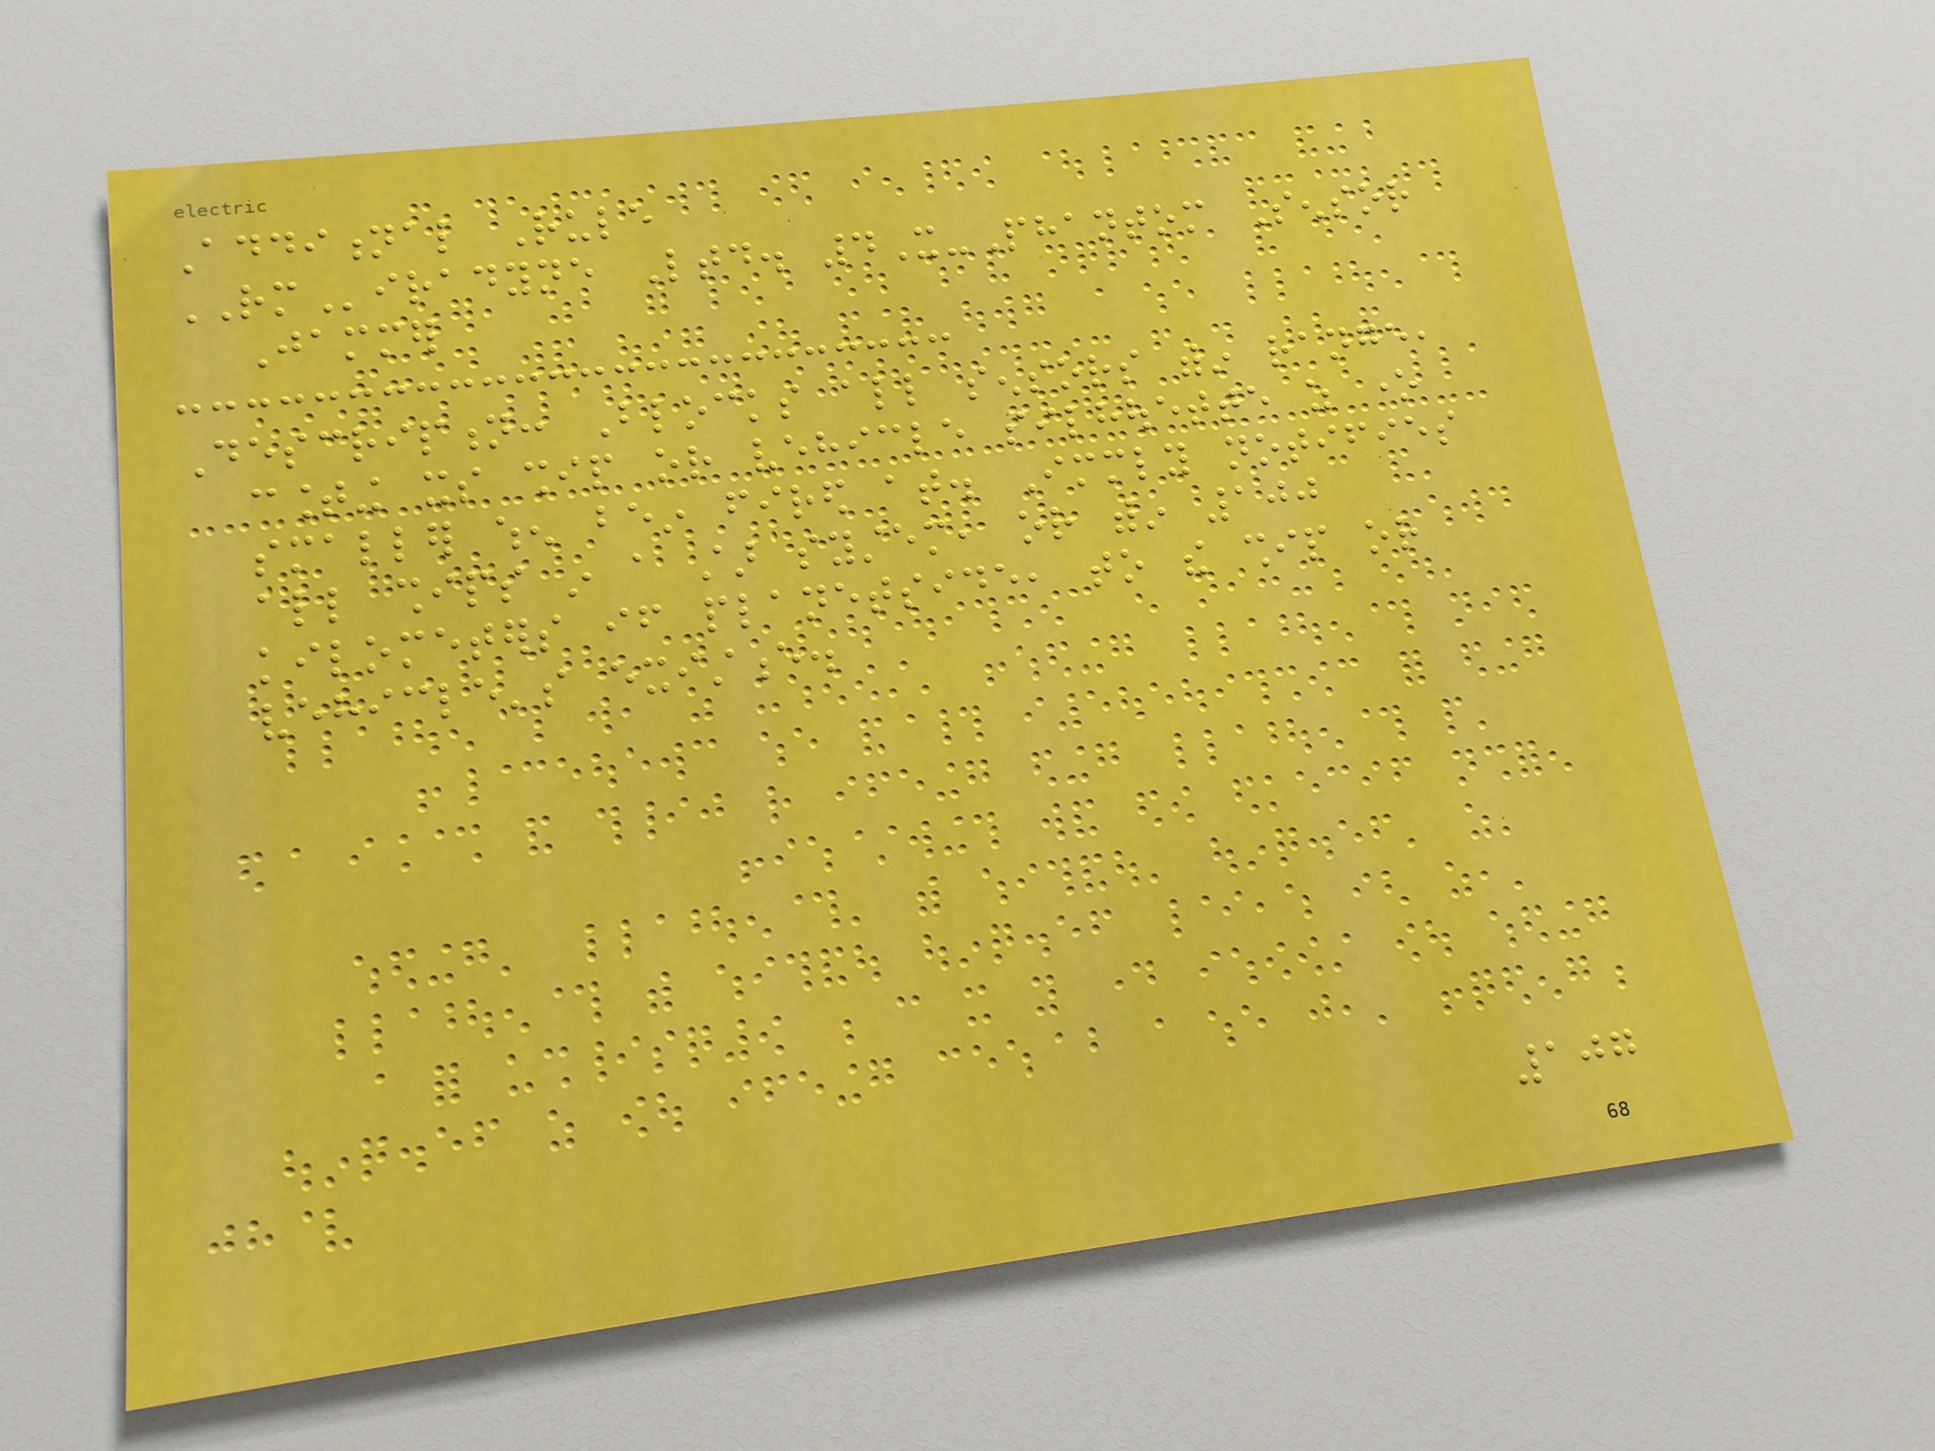Additional Rule
RMiradyne Ltd. 4X-Phantom Sensor
Jammer
Description: Blocks all sensors within range,
counting its ship or vehicle silhouette as one
smaller when bein fired at. Immediately notifies
all ships in a star system, or within 100
kilometers if planetside, to the ship or
vehicle's existence.
107
